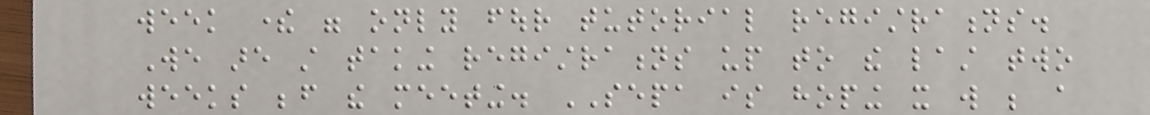week there were only four tutorial registrations.
We are still taking registrations up to the last two
weeks before the meeting. SEPA is hoping it will be a
